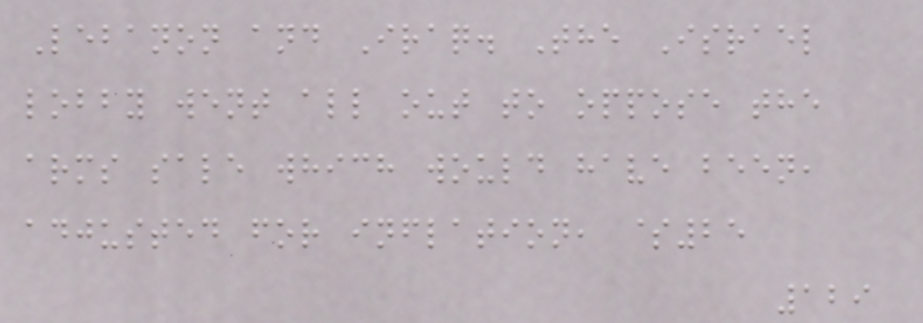Lebanon and Iraq. The Israel
lobby went all out to oppose the
arms sale which would have been,
adjusted for inflation, $25
129
